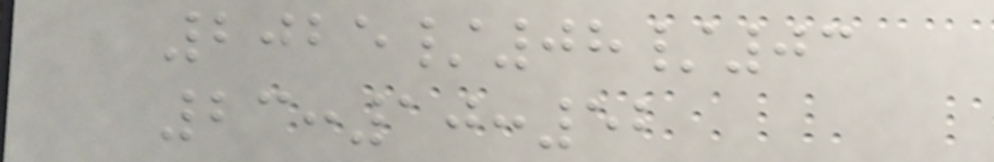2025/08/03
23:10:52
